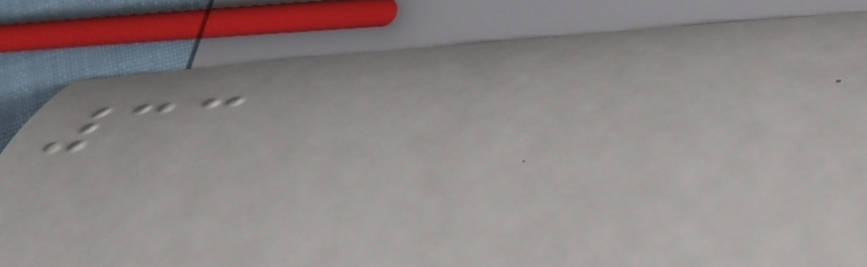33
